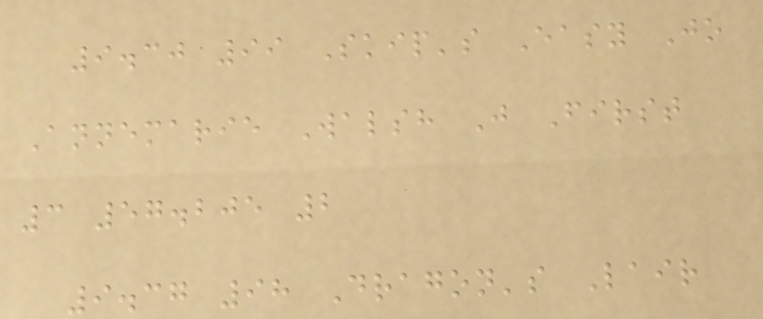9.30 99 Skip's Easy Jo
Annemarie Walsh J First
3 57.205 2
9.37 98 Dragon's Lair
